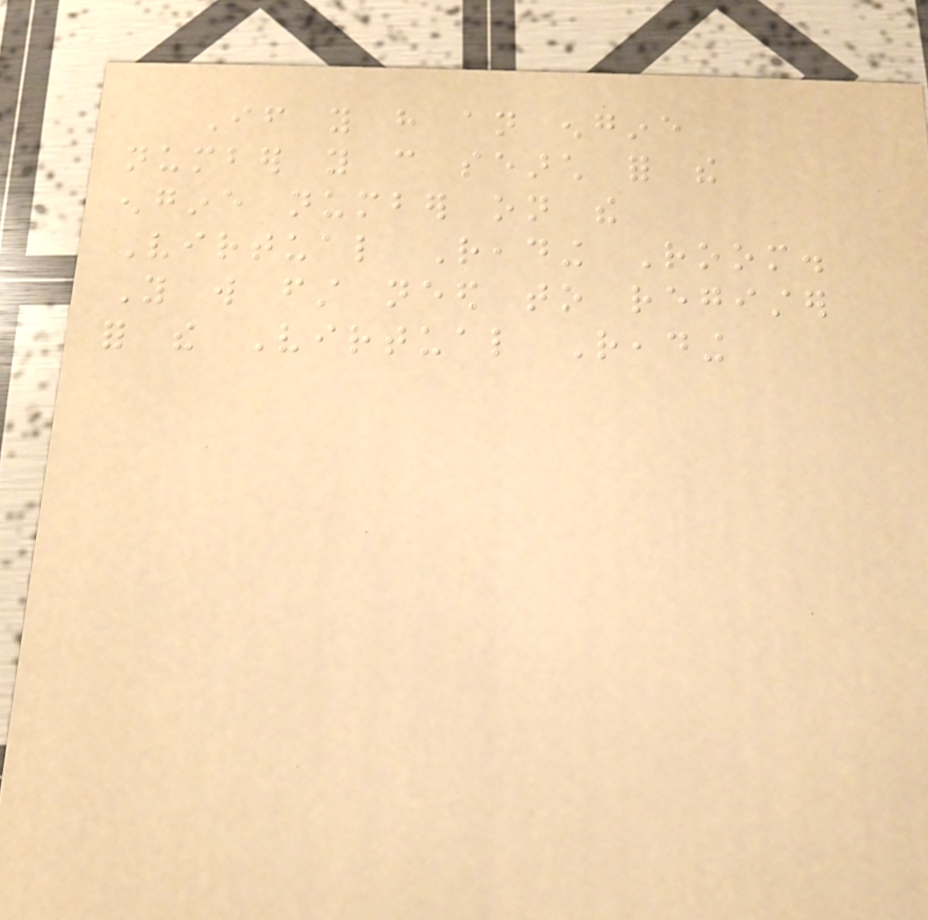If you have an engine
number you can search for the
engine number on the
Virtual Reading Room.
You will first need to register
for the Virtual Reading
